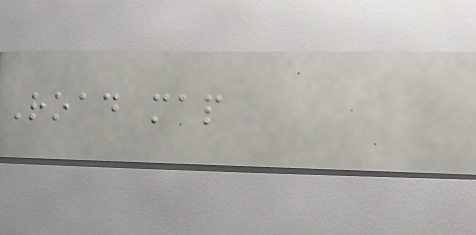Road map
